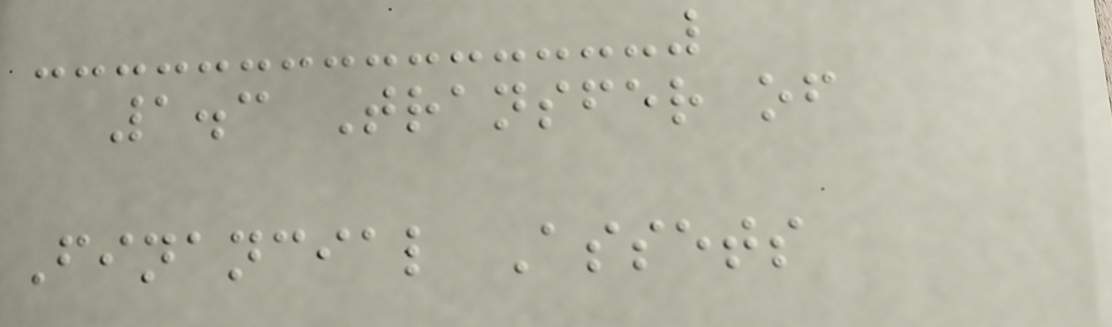1.3 Transfer of
Financial Assets
